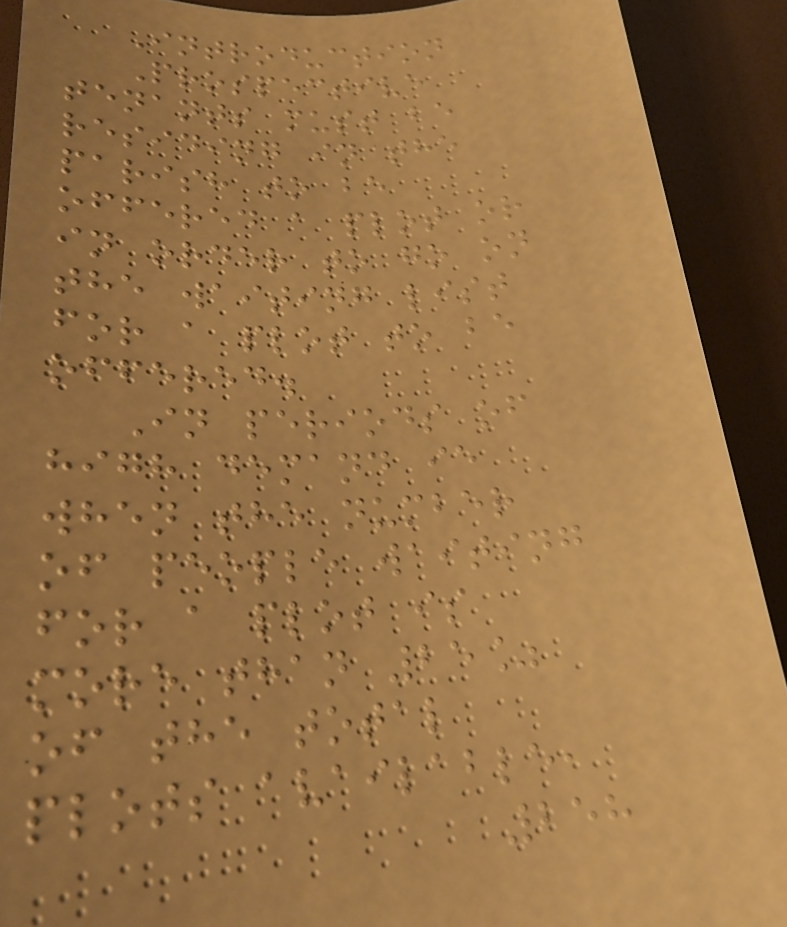Introduction
Prospective
tenants must be
residing in the
parish to be
offered a plot or
in order to go on
the waiting list
for a plot to be
offered.
In periods of
high demand ie
when the number
of people waiting
for a plot is
more than 25%
of the total
plots available,
258
